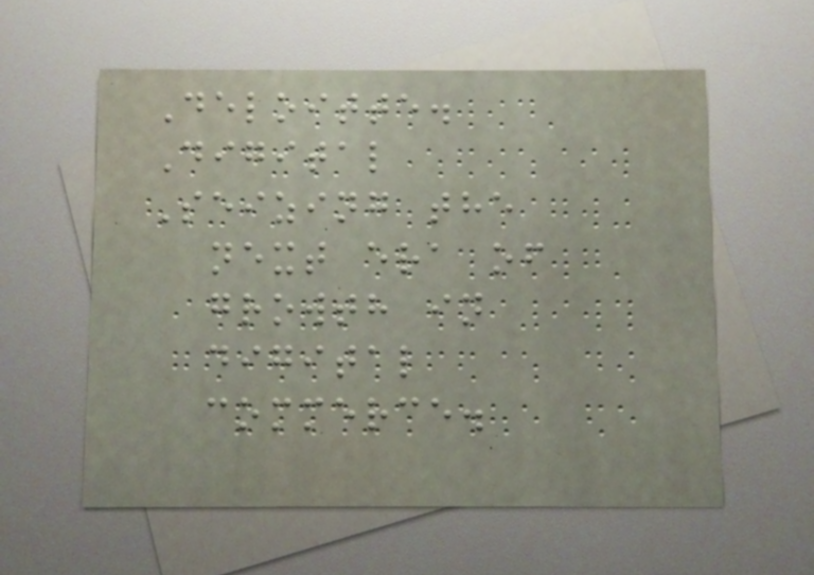Deloitte.
Digital
Seizing the
next era of
growth in
digital
commerce.
